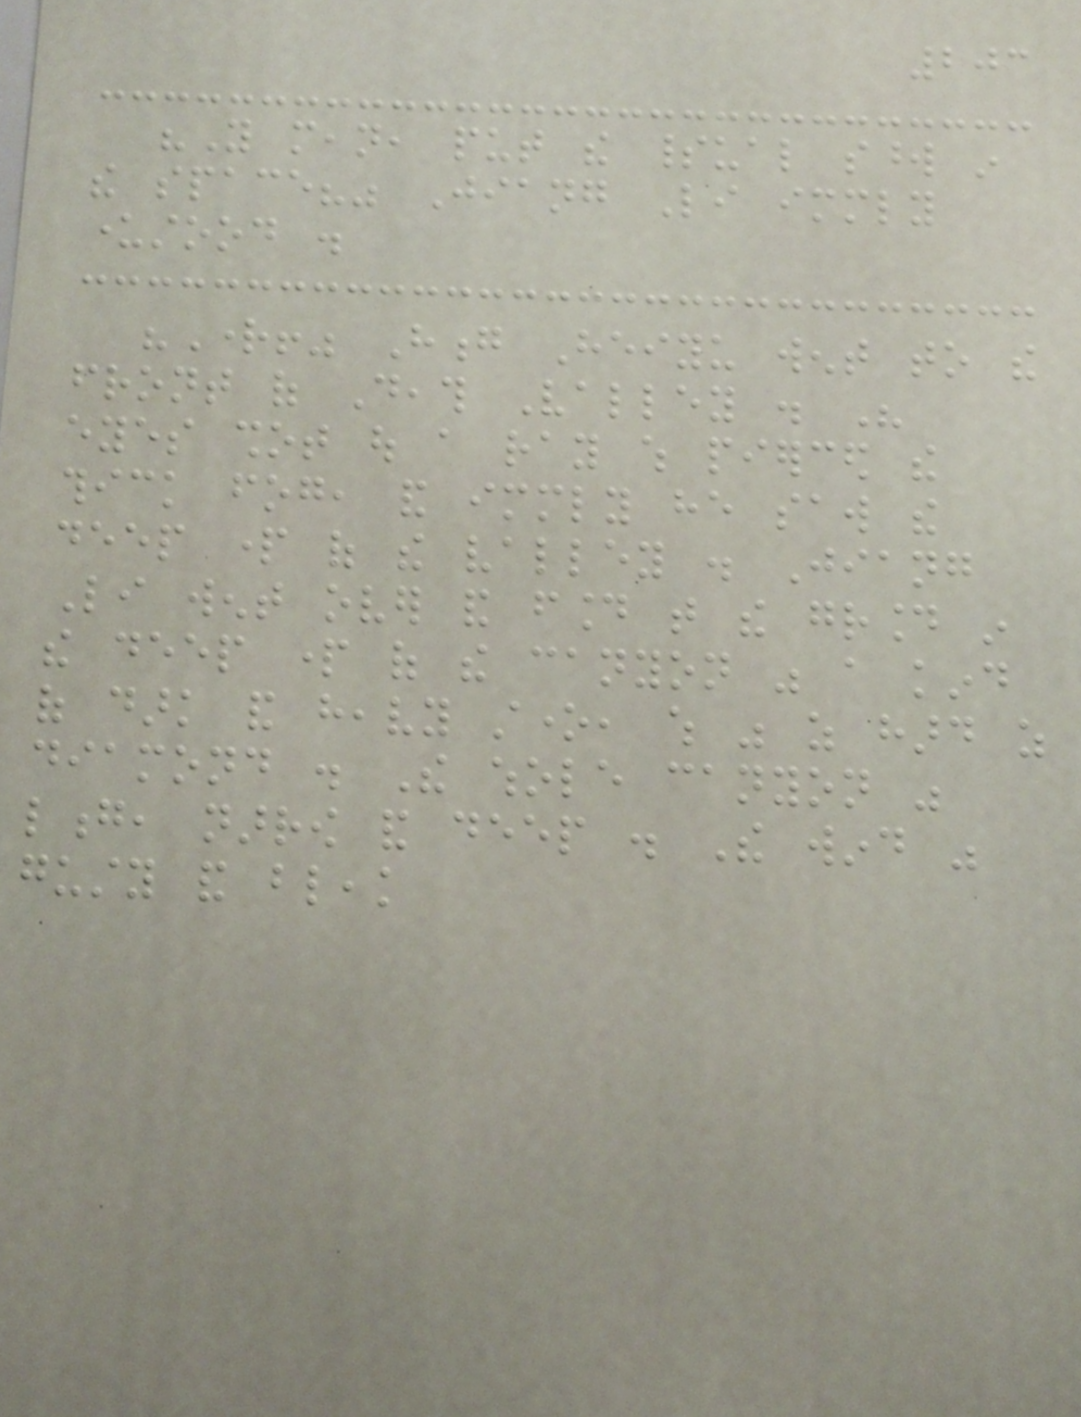203
"You mean, put the spiritual sword in
the space?" Jiang Li immediately
understood .
"Right!" Hong Heiyu went to the
front of Death Valley . His
eyes shot out a ray which pierced the
thick fog, and immediately he saw the
deep part of the valley . Jiang
Li went over and found that the ground in
the deep part of the canyon was a kind
of dark and heavy stone, which was as hard as
diamond . The whole canyon was
long, narrow and deep . The wind was
gusty and bleak
